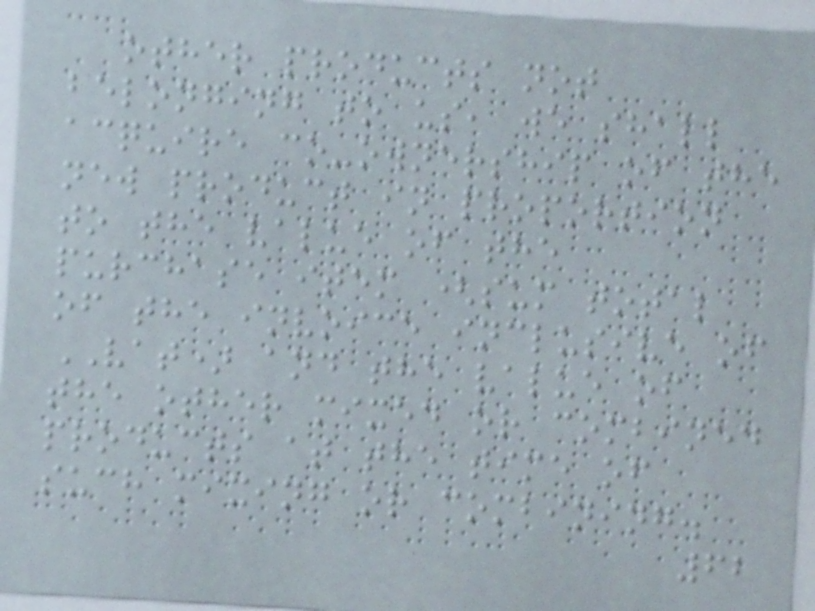other products not
belonging to us, we shall
acquire co-ownership of the
new product in proportion
to the value of the
purchase item (sum total
of the invoice inclusive of
VAT) and the value of
the other mixed or combined
products at the time of
such mixing or combining.
62
